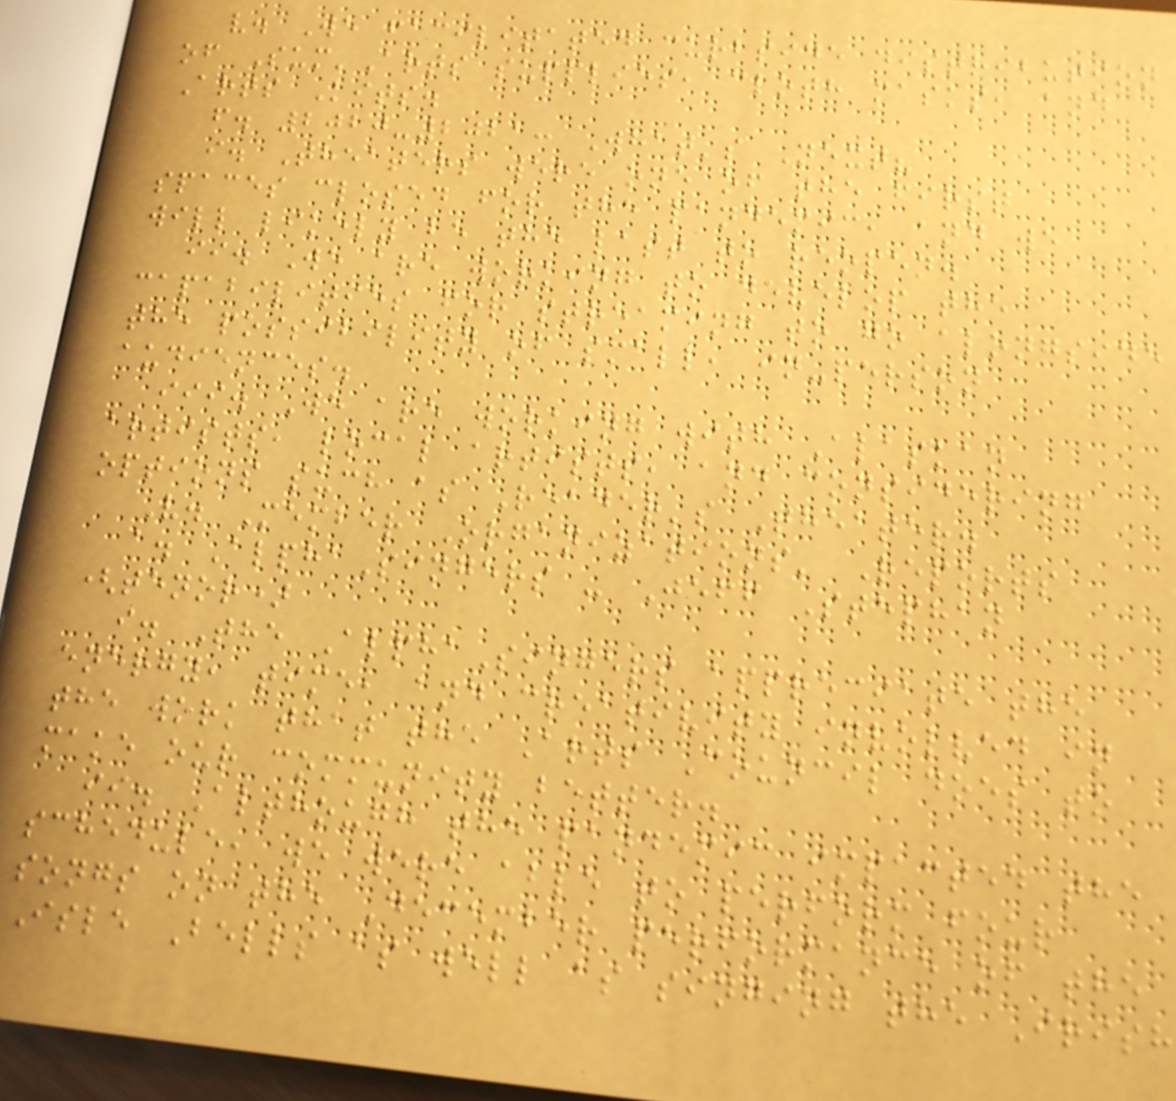v. We facilitated curbside distribution
of Sum'Arts supplies, cloth masks, and
Arts Kits.
f. 2020-2021: What's Next?
i. Theaters were one of the first
spaces closed for the pandemic, and we
will likely be the last to reopen.
ii. We are working to develop the
capabilities for streaming to go alongside
the possibility of small, in-person
audiences.
iii. We are working with Alaskan
artists, local artists, and considering
options such as Reader's Theater.
V. Member Organizations' Reports
a. AlphaSingers - Jeff Stephan
(tenor)
i. The AlphaSingers appreciate the
energy, time, and creativity involved in
the work that the Arts Council does to
make our community better.
ii. Although the pandemic impacted the
schedule, we were able to perform four
songs on the December performance of the
Isle Bells as well as singing the Irish
